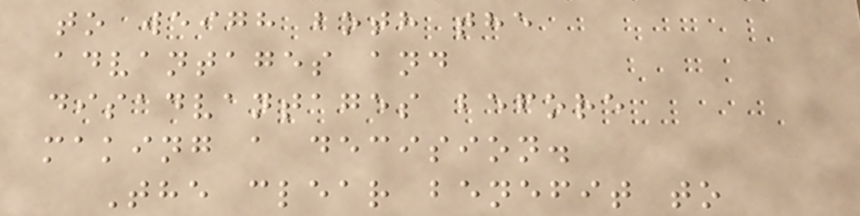to weigh both the
advantages and
disadvantages before
making a decision.
The clear benefit to
